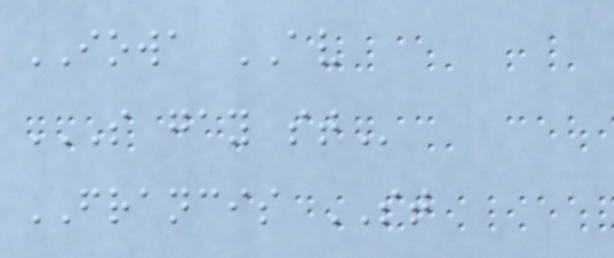IOWA AV
S GAY ST
FRANCIS ST
